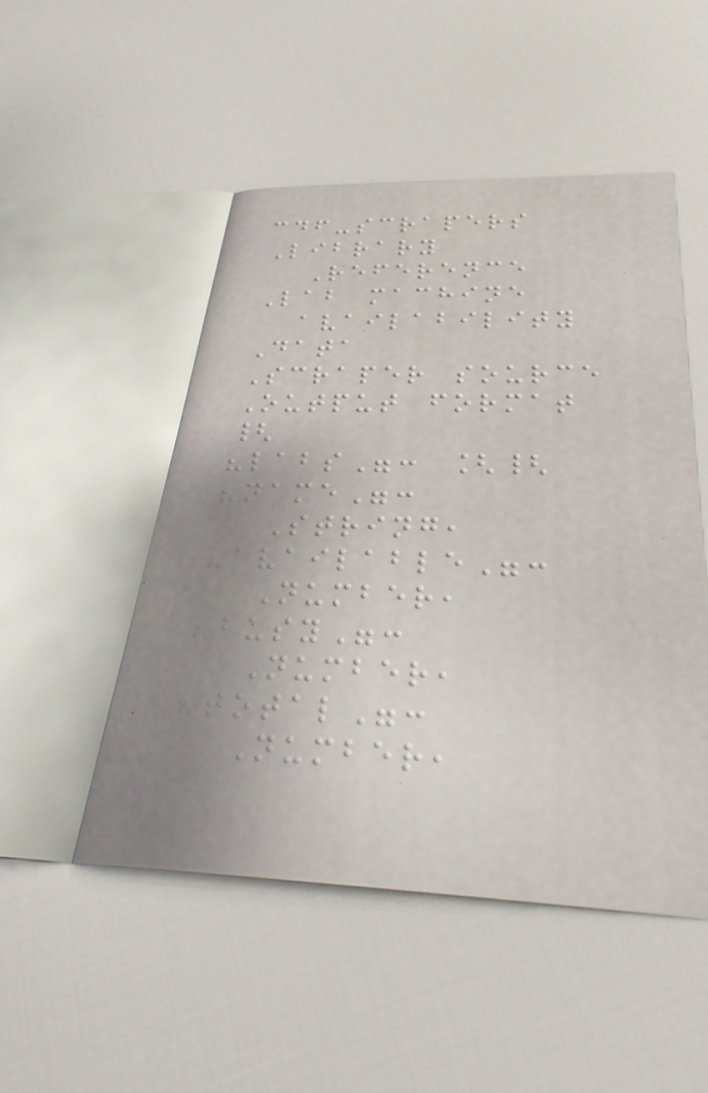cdf-scrapers
Library
Reference
Lab machine
availability
Data
Scraper source
Output format
{
"labs": [{
"name":
String,
"available":
Number,
"busy":
Number,
"total":
Number,
